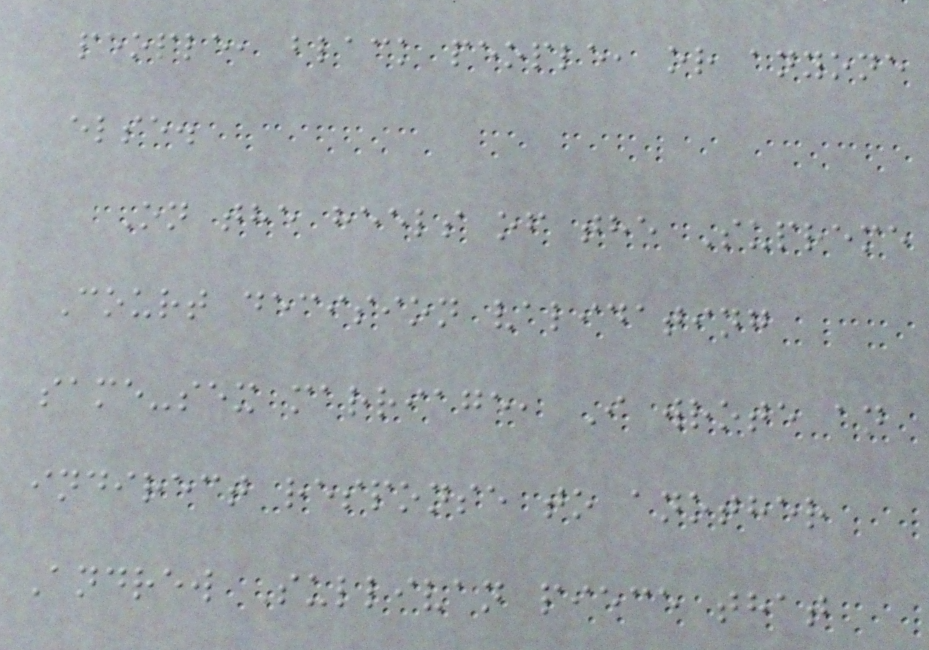people, black people, or anyone
else.
On the heels of the Supreme
Court decision validating
same-sex marriage, I wrote an
indirect response to another
Andrew Sullivan piece that
